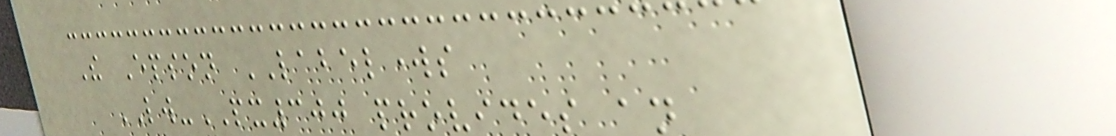The Epson LABELWORKS
LW-PX300 provides an
